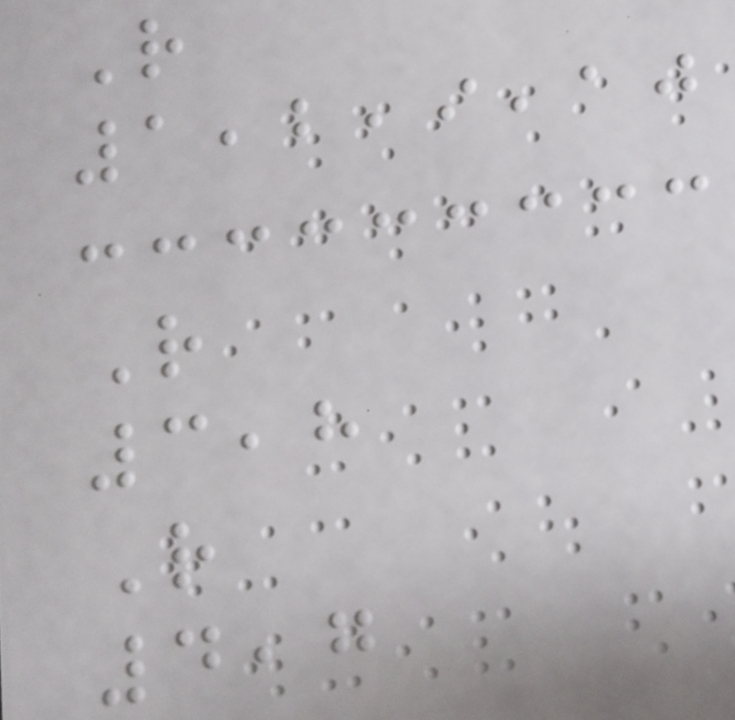R
1,2,9,10
R
3,8
R
4,7
